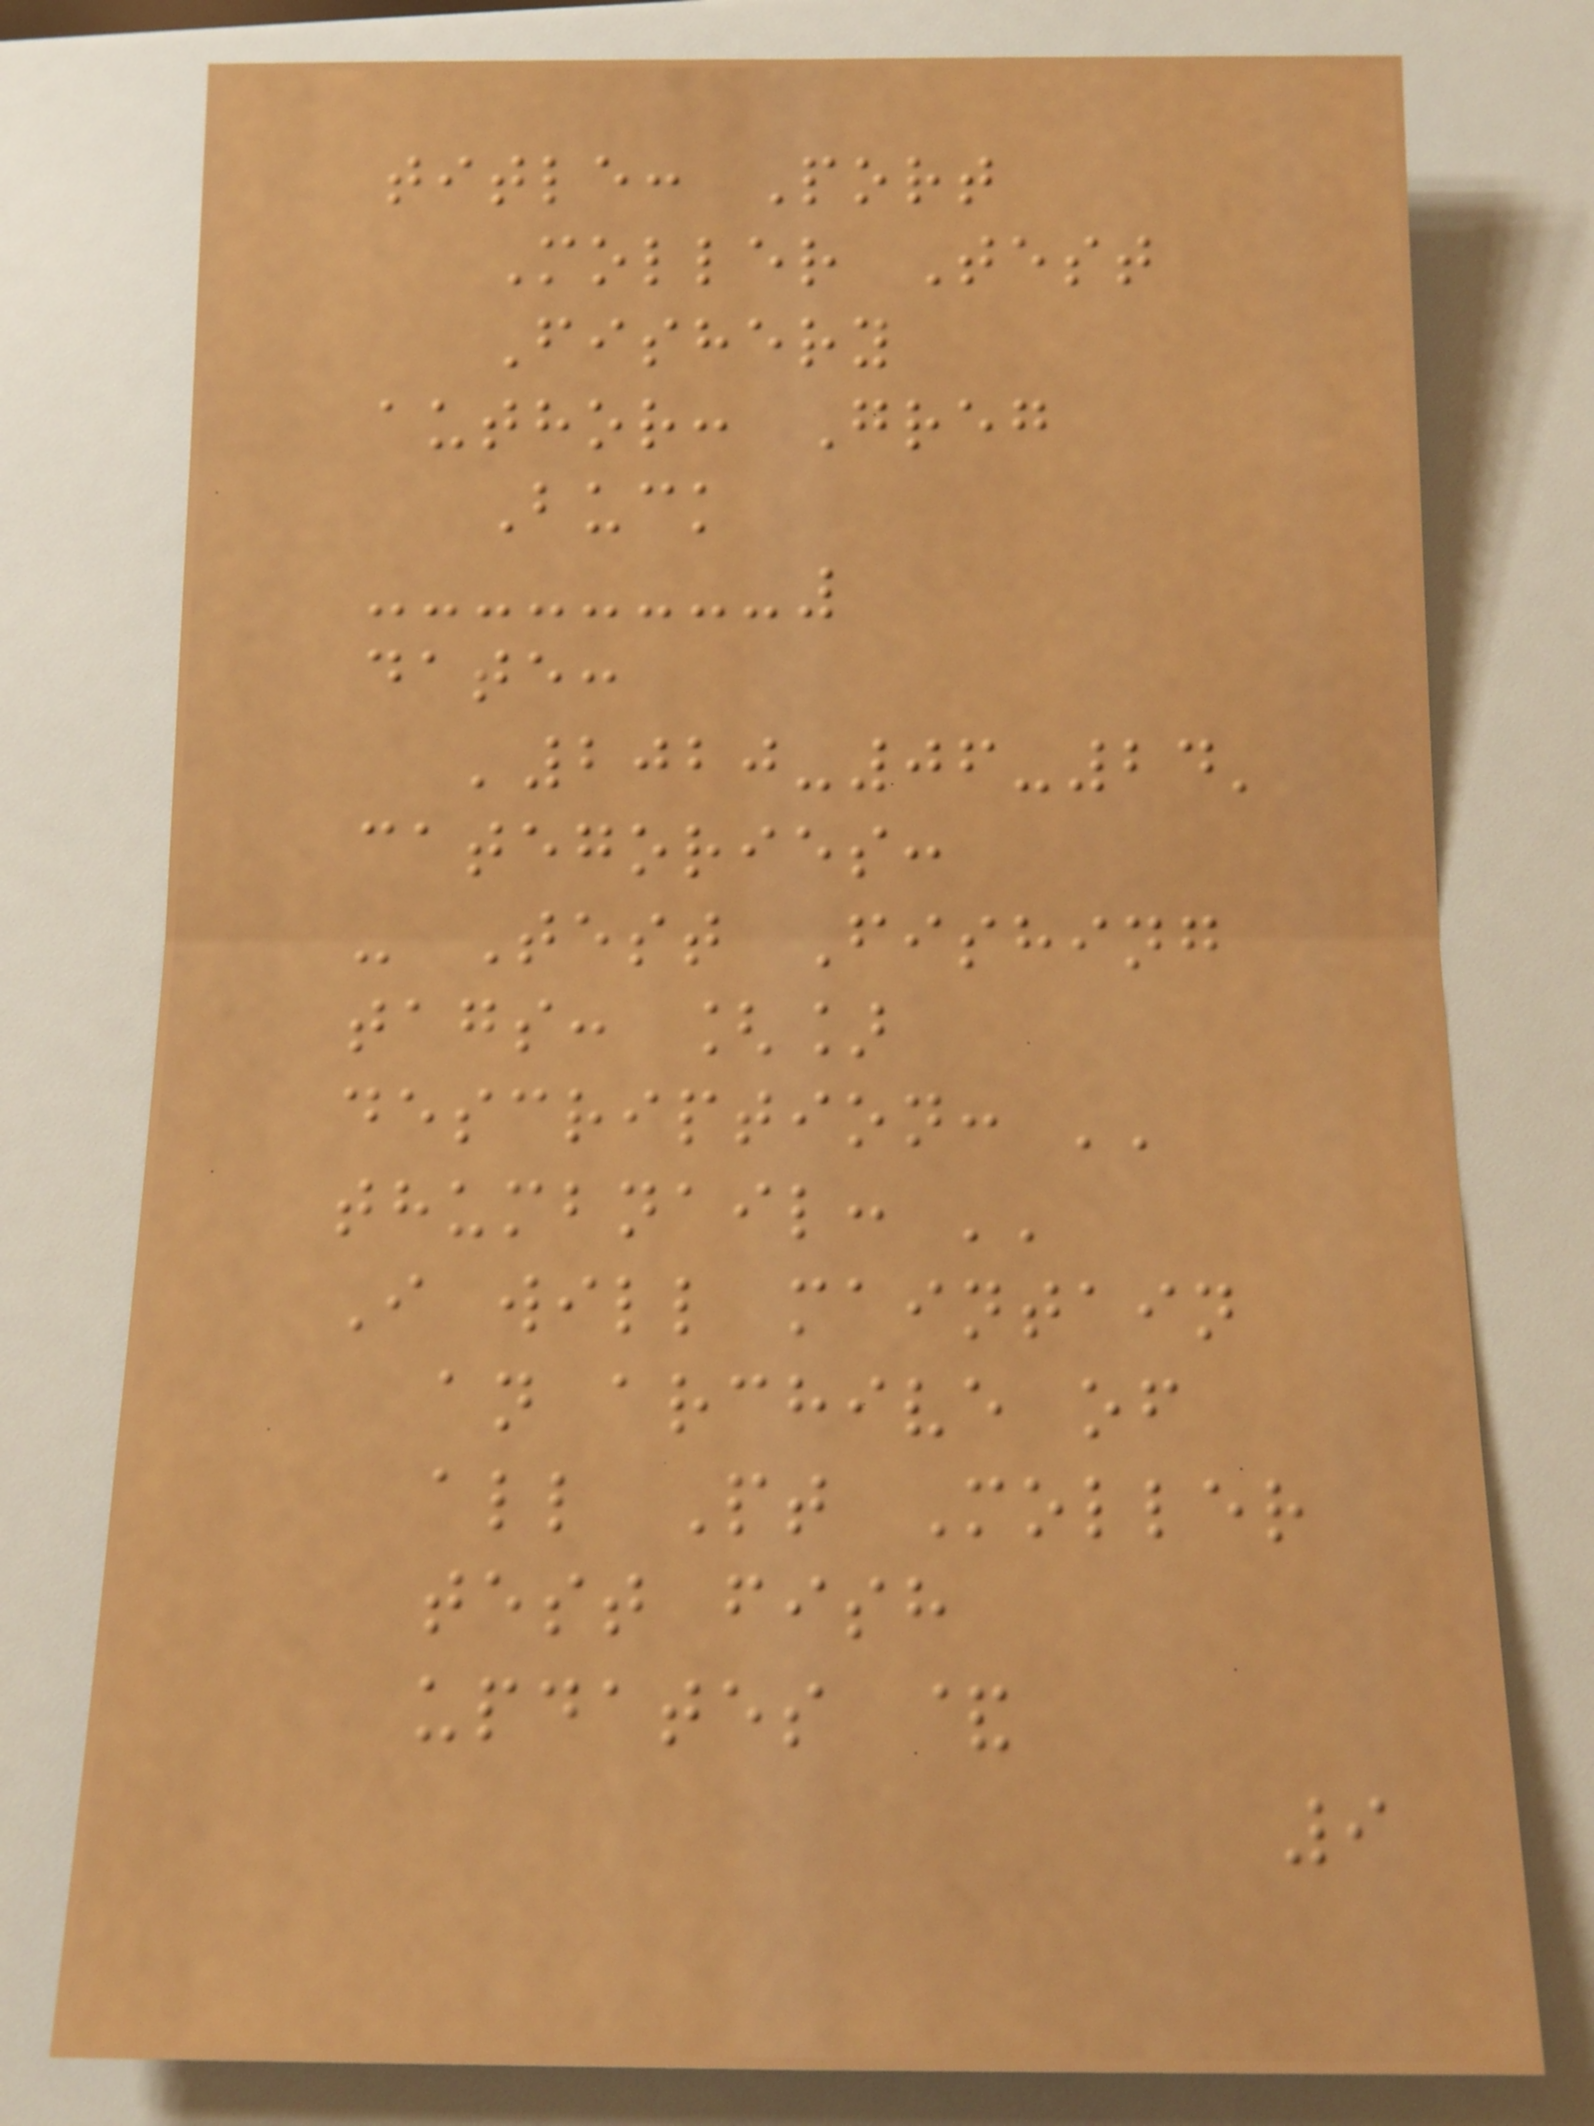title: Port
Moller Test
Fishery
author: Greg
Buck
date:
'2020-06-24'
categories:
- Test Fishing
tags: []
description: ''
thumbnail: ''
I will maintain
an archive of
all Pt Moller
test fish
updates &
9
